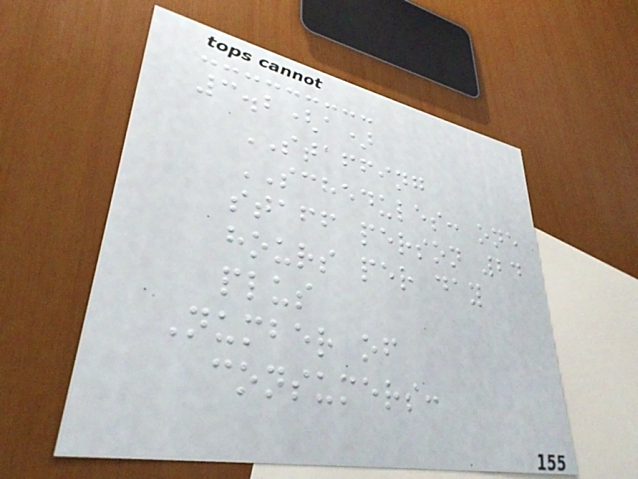3.2(a)
STAFFING
SCHEDULES: one
staff person 24
hours per day
plus
Number of
consumers:
